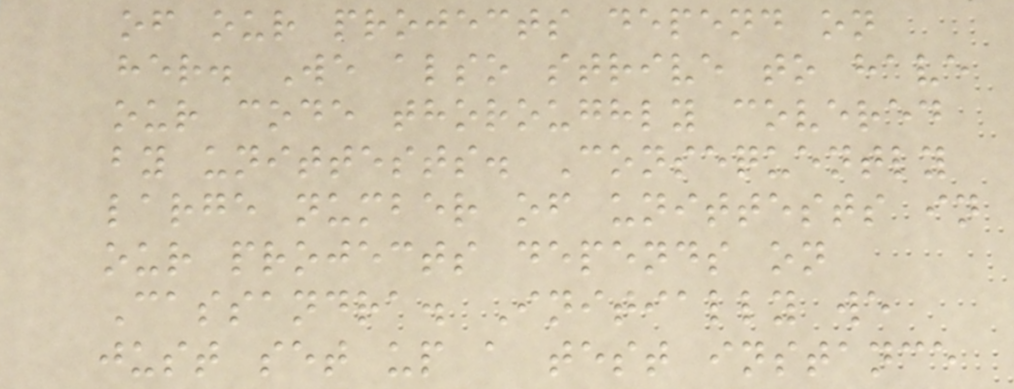of our projects depend on
her. We also strive to have
our code thoroughly covered
by unittests. Consequently
large number of unittests in
our projects depends on
Cassandra. Initially we
just set up a test instance
